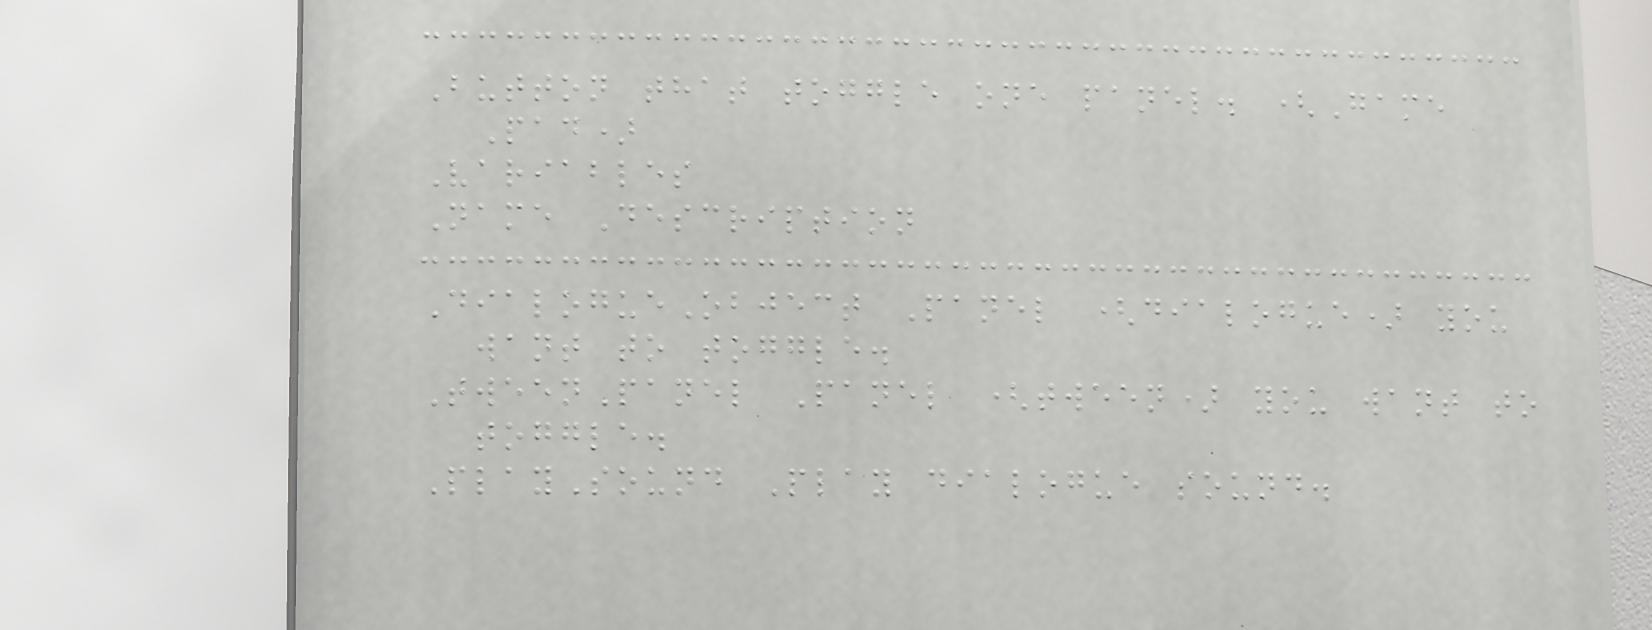Button that toggle one panel. (Game
Pad)
Variables
Name Description
DialogueObject Panel (dialogue) you
want to toggle.
TweenPanel Panel (tween) you want to
toggle.
PlaySound Play dialogue sound.
